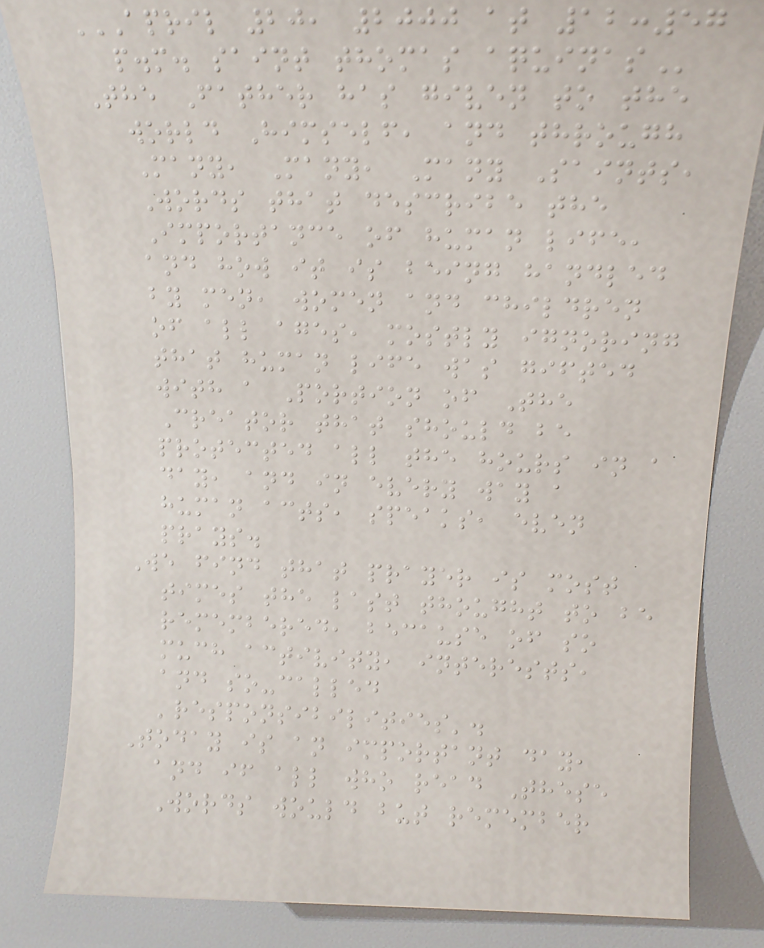APRIL 20, 2000 AT 12:57
P.M. SAINT THOMAS AQUINAS
The Father has given to the
world Himself, and through
Many, Many, Many Saints,
Words that describe the
Importance of human life,
and how it is being handled
by men, women and children
of all ages, mostly ignoring
that human life was gifted
with a Portion of The
Creator that should be
protected all the hours in a
day, and in every way a
human acts, speaks, even
prays.
We find that prayer is most
times the last thought to be
remembered, because of so
much activity, interests,
and so-called
'responsibilities'.
Today is an important day,
and if all who read These
Words would but remember
